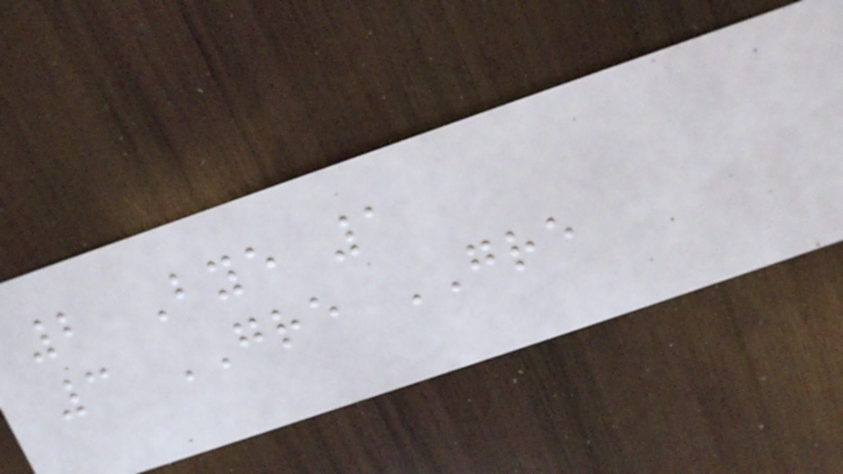2 Bye 1
3 GRE GRE
